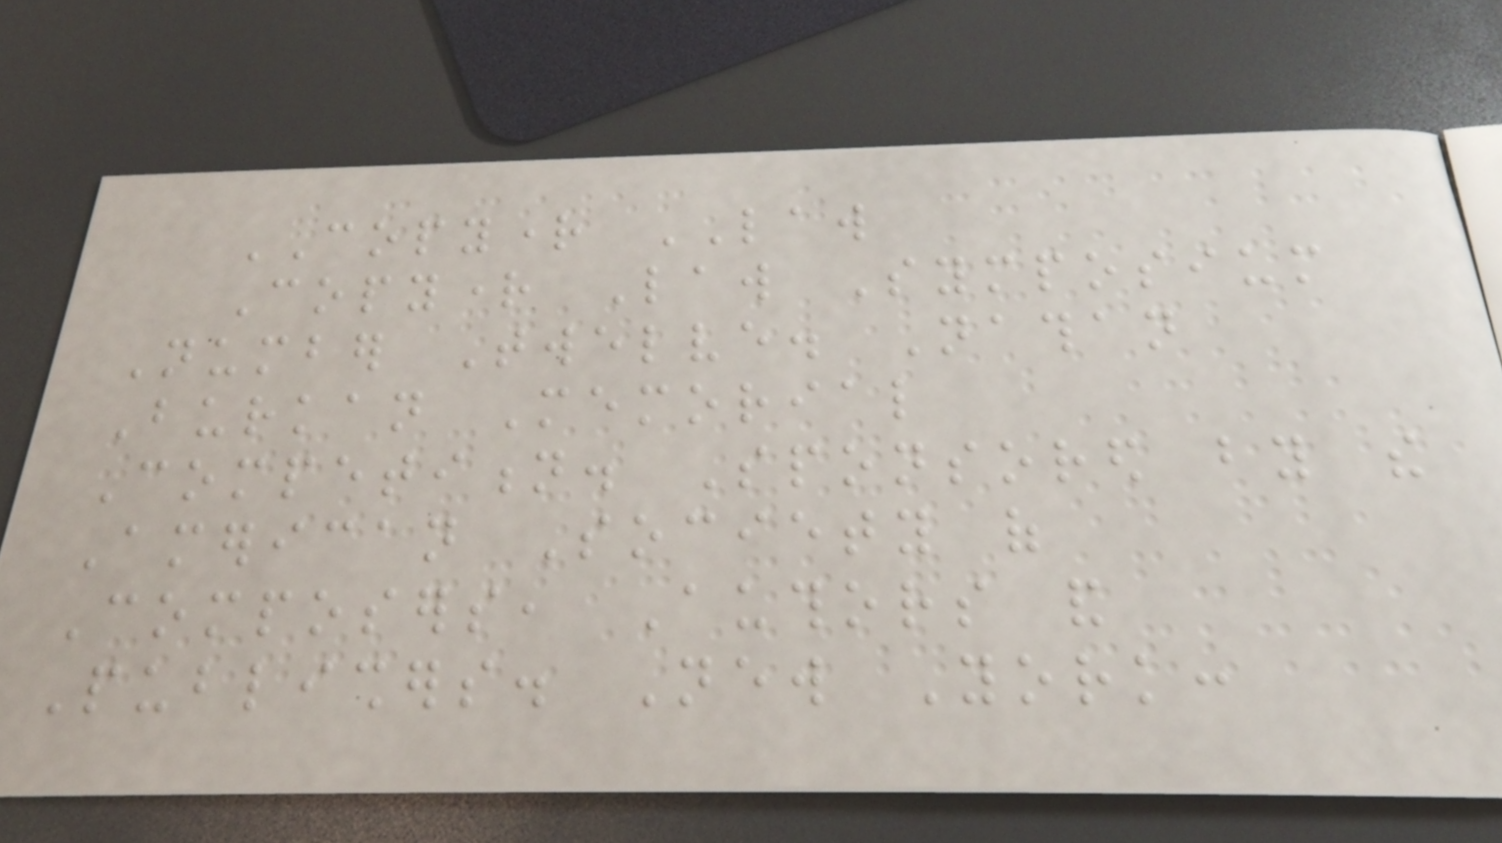COPYRIGHT LAW
Copyright Law Symposium
Number Twelve. Nathan
Burkan Memorial
Competition. Sponsored by the
American Society of
Composers, Authors and
Publishers. New York:
